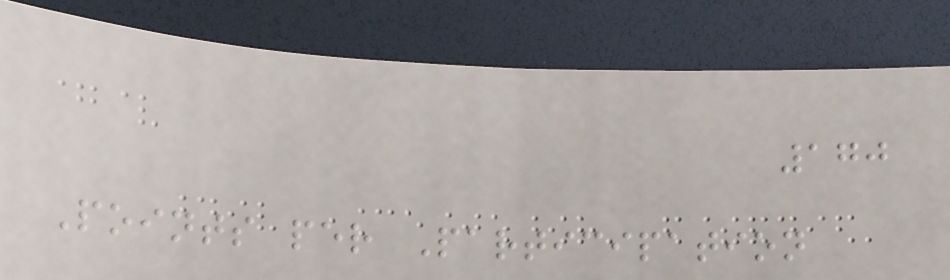170
Points per Participation
